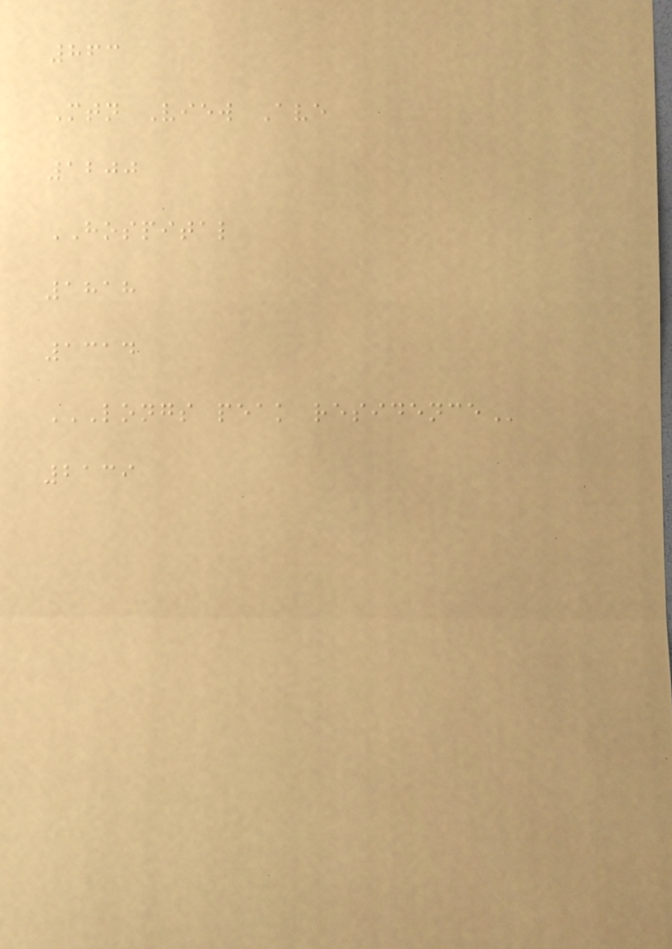863
Mtn View Ave
1200
HOSPITAL
1818
1314
LONGS PEAK RESIDENCE
2139
